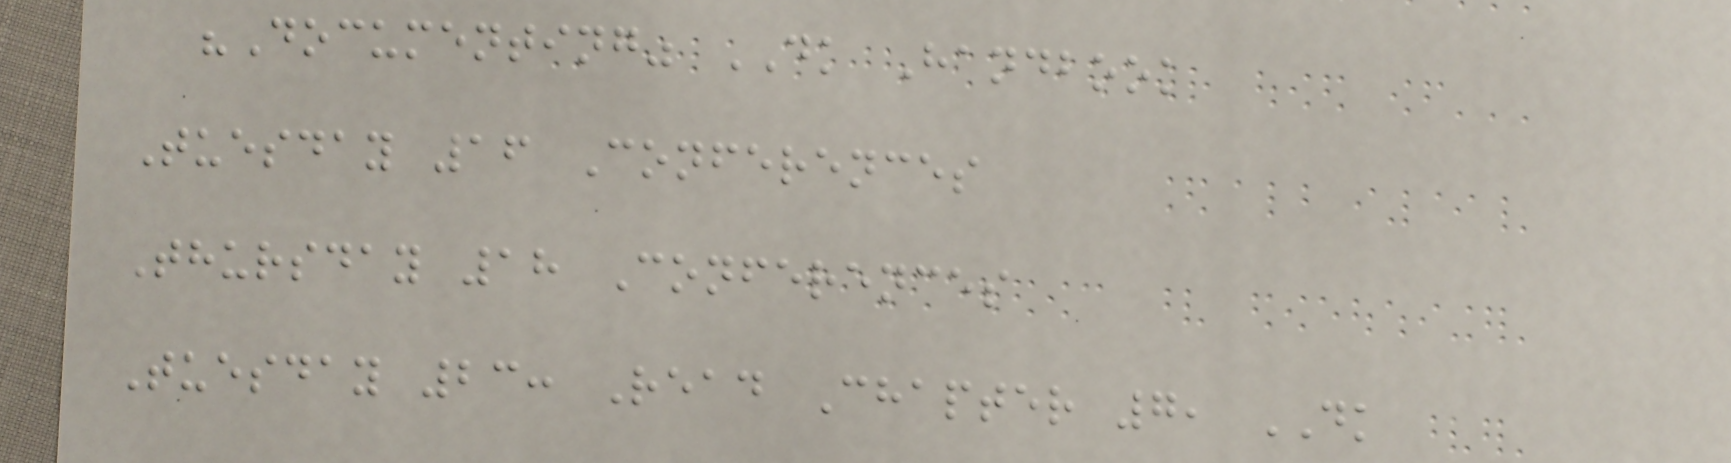"Documenting" DK Handbook
Tuesday 16 Conferences
Thursday 18 Conferences
Tuesday 23: Read Chapter 7, DK
